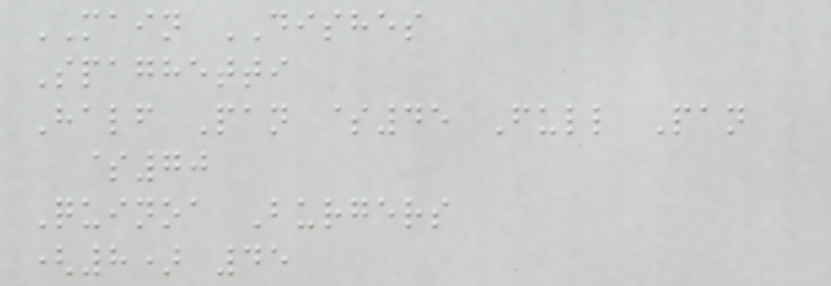MAIN DISHES
Spaghetti
Half Pan $45 Full Pan
$70
Quinoa Burgers
(8) 45
